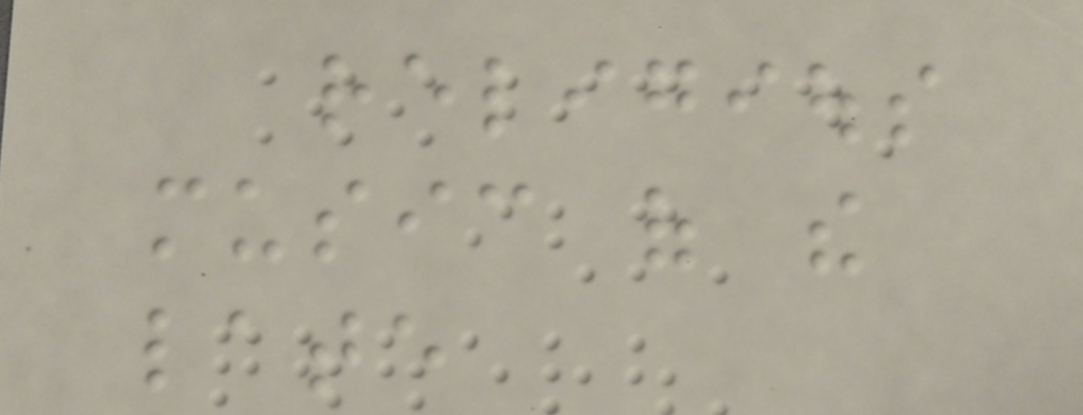religious
music of the
late
